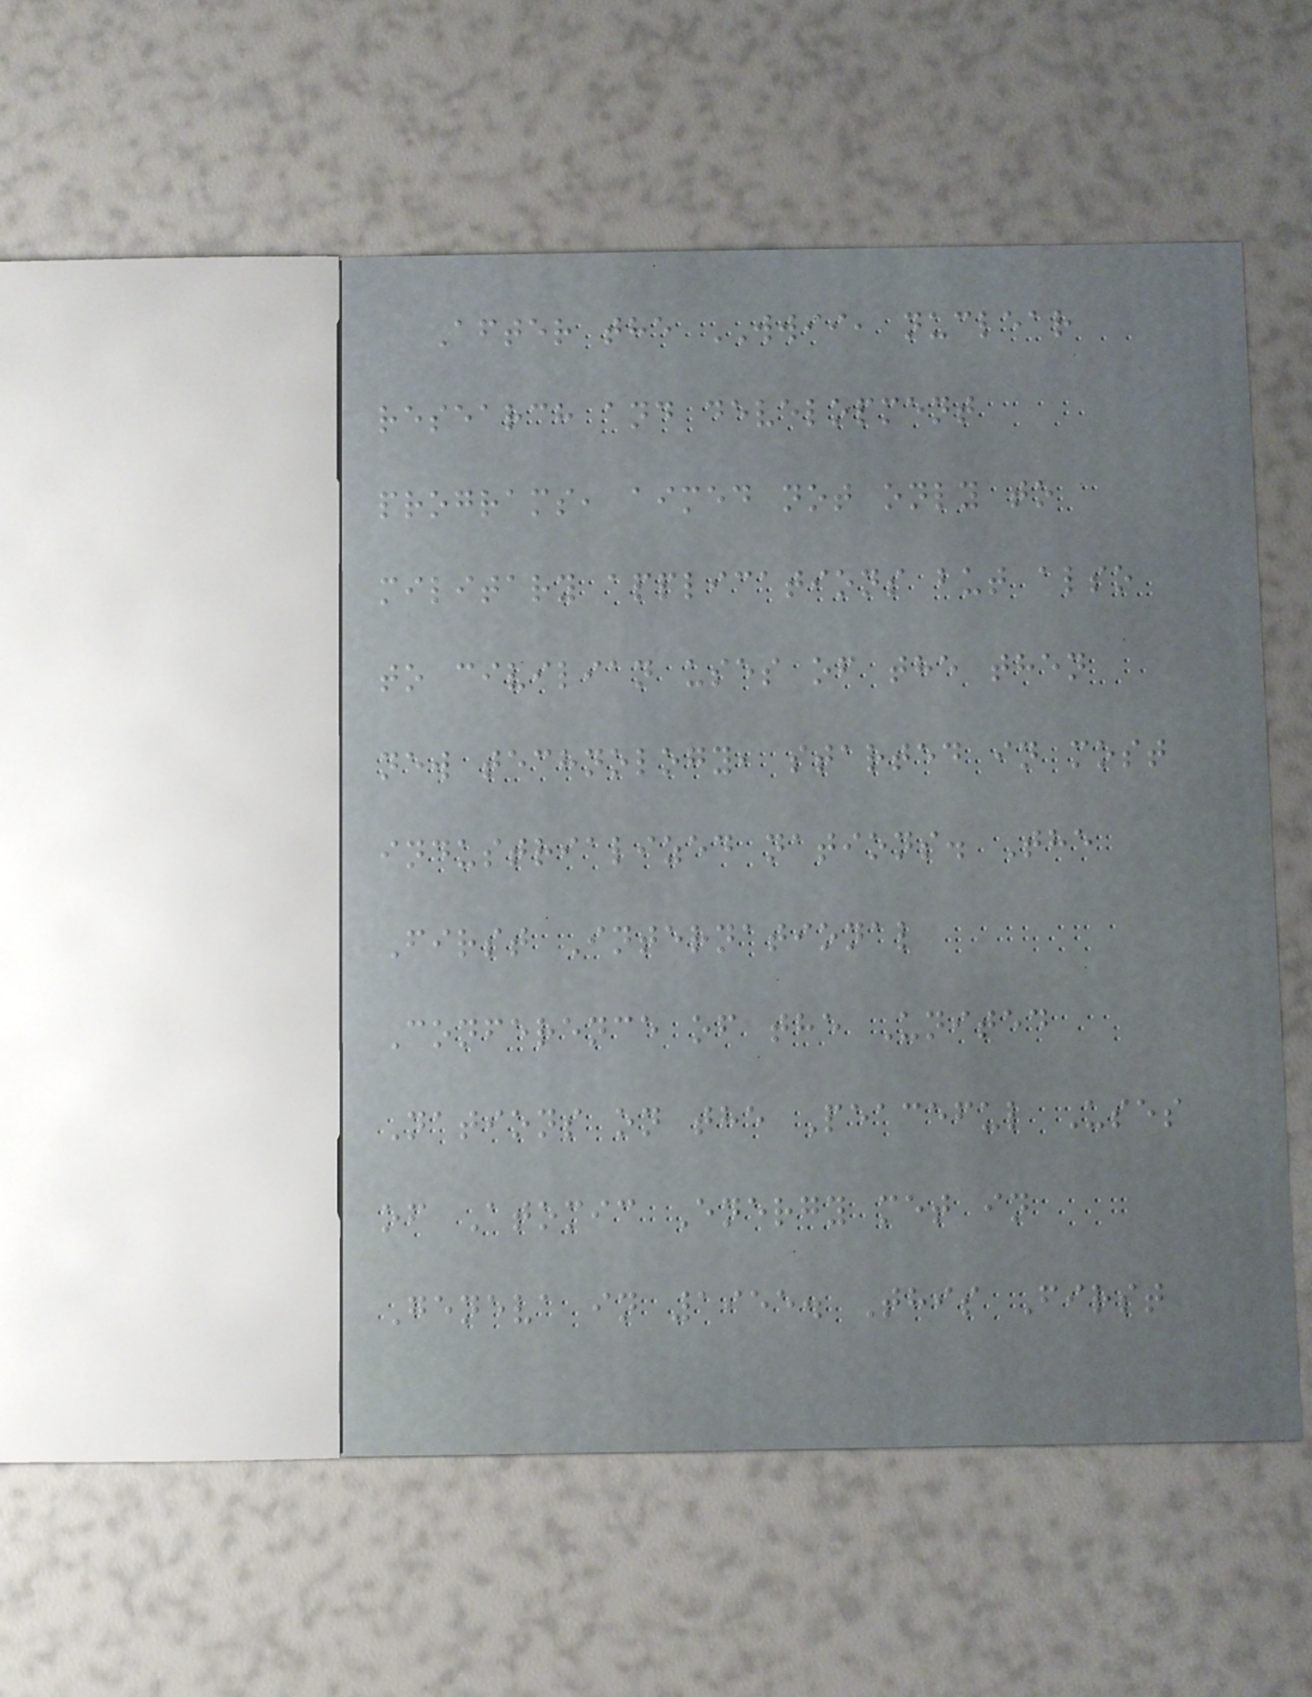After the WWII, nuclear
research and development
programs, aimed not only to
military applications but also
to civilian uses of the then
new technology, started in most
industrialized nations. The
First International
Conference of the United
Nations on the Peaceful Uses
of Atomic Energy met in
Geneva in 1955. This First
